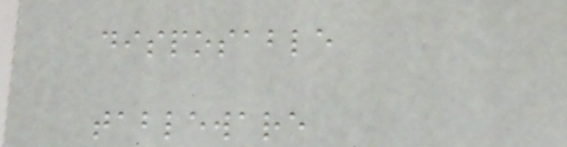disposable
tableware
